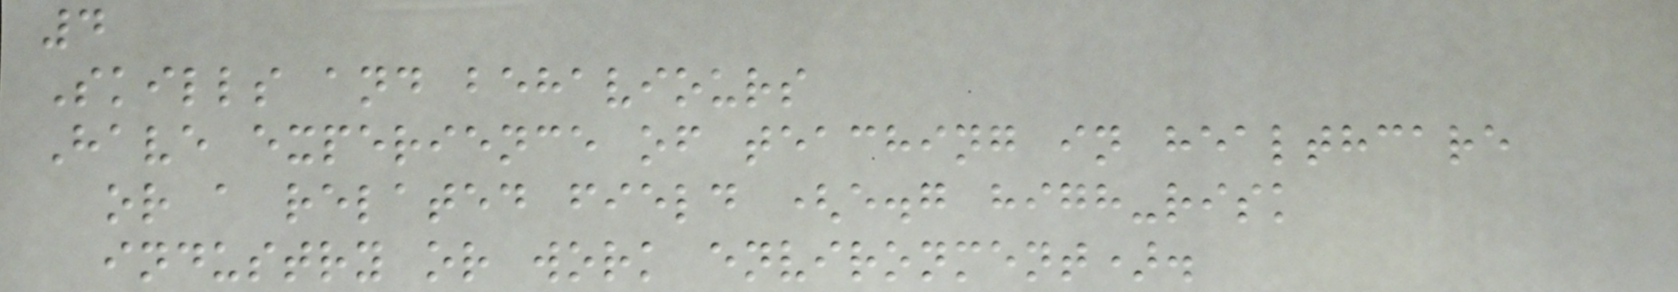4
Skills and behaviours
Have experience of teaching in healthcare
or a related field (e.g high-risk
industry or work environment).
